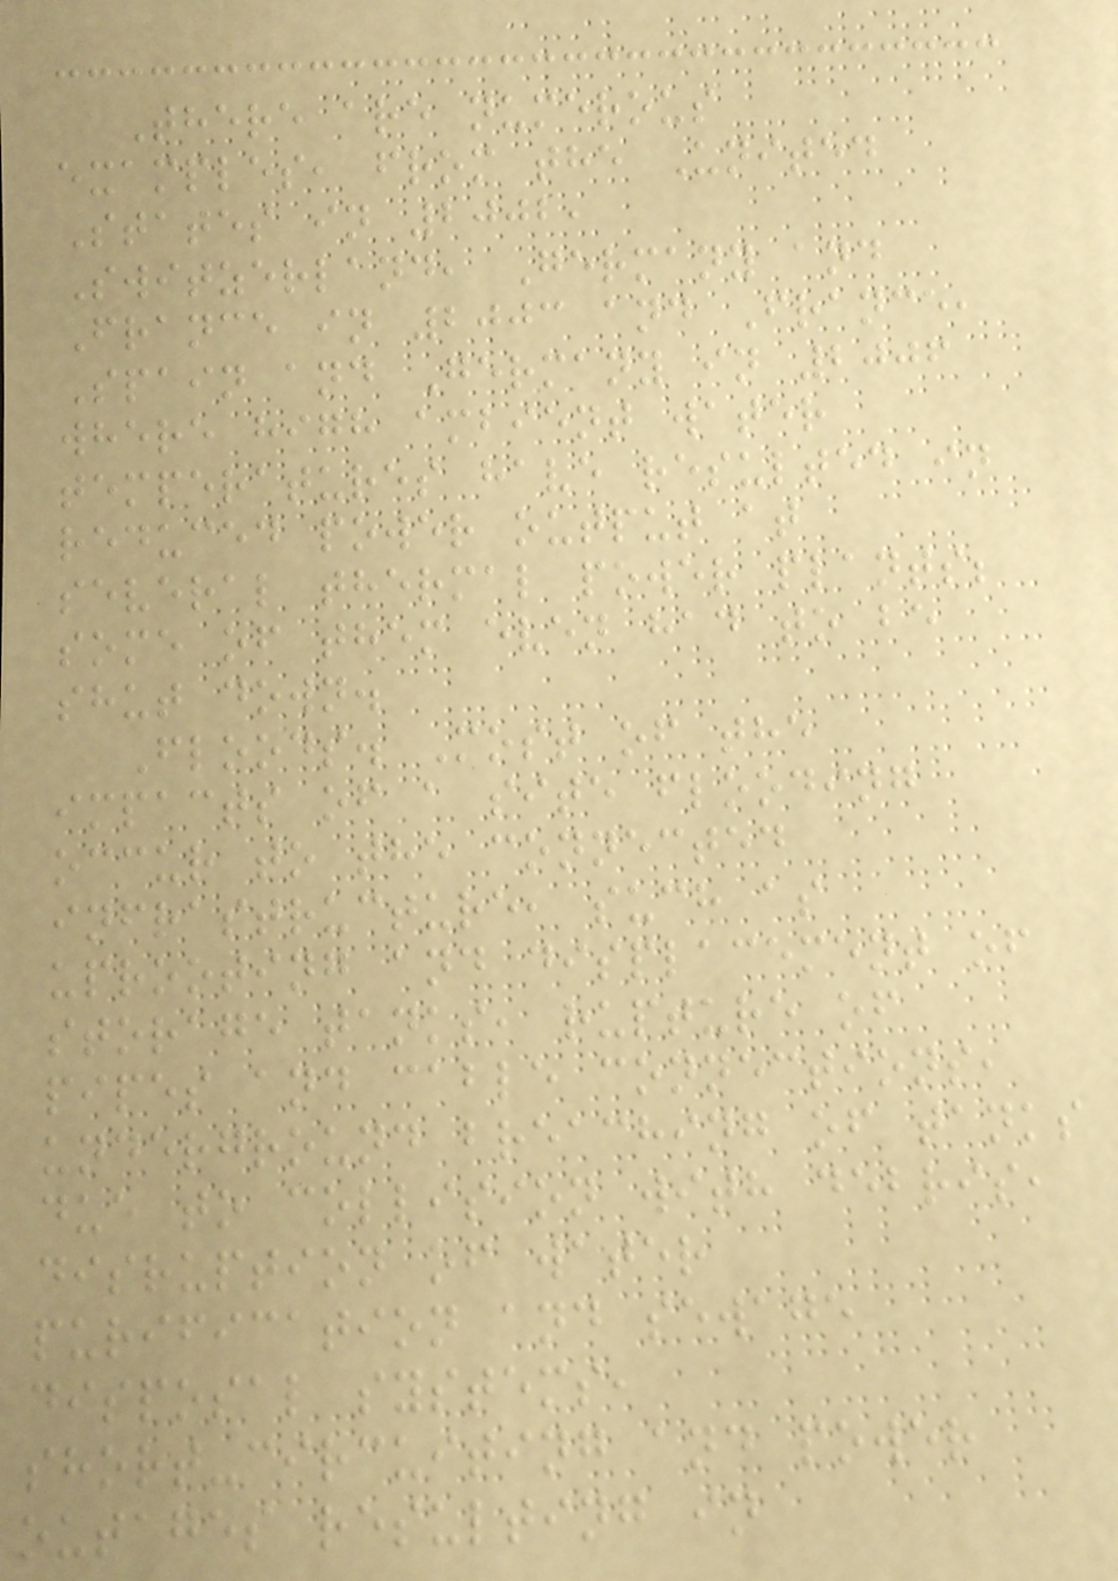There are numerous
examples, from the United
States in 2002,
Switzerland, Germany and
France in 2003 and France,
Spain and Germany in 2006
where high ambient water
temperatures have resulted in
reduced power output at
several thermal power plants;
some of them even had to be
shut down.
Floods. Most of the
impacts of a site flooding
occur to the connected
infrastructure, such as
uprooting and displacement of
storage tanks, rupture of
pipes and cable connections,
underground breaching of tanks
due to collision with debris,
disruption of water
purification and sewage
disposal systems,
short-circuiting and power
outages resulting in
